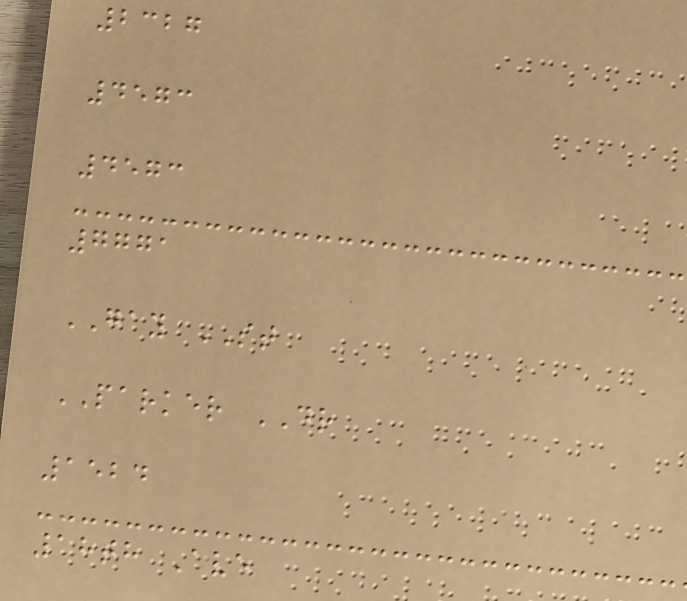2327
4573
4573
7771
GAY ST
PARKER DR
1524
18th Ave
